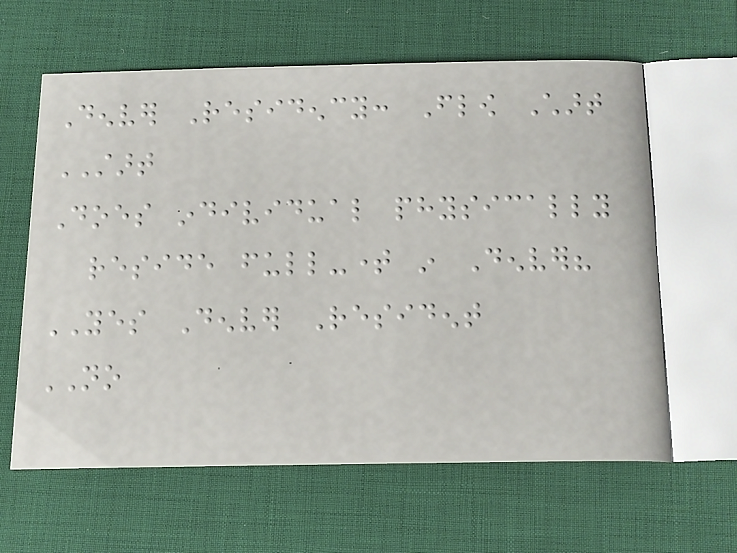Denver Residency: Flow Chart
START
Does individual physically
reside full-time in Denver?
YES Denver Resident
NO
